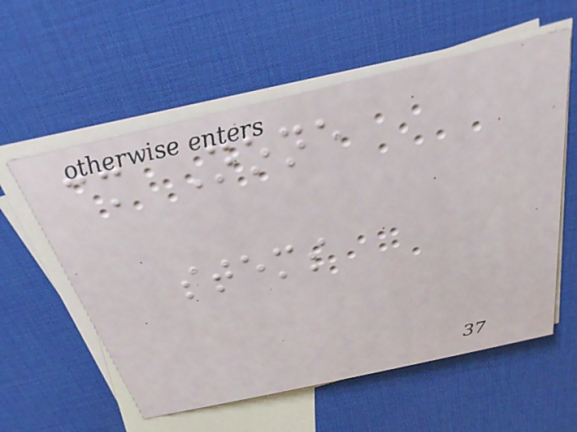cm None
stems
